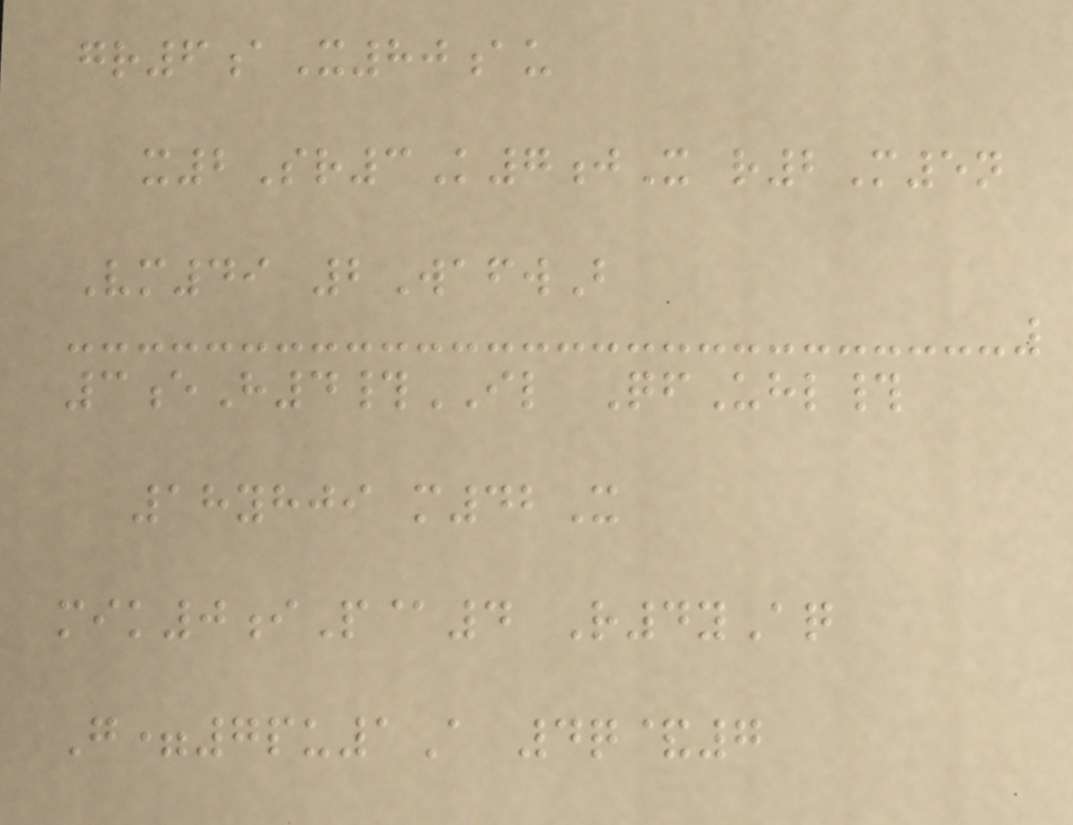gr6aX80au
x2Sr3K7jX r2M5n
Vm49 2WafwB
3eH4#IL QfUhl#
18yhji m42X
mik0iP@4 R4yAq
G=7pu1A 4q&7
